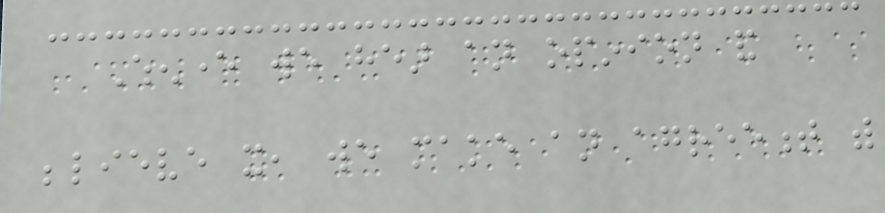Whenever we hear an opinion and
believe it, we make an agreement with
